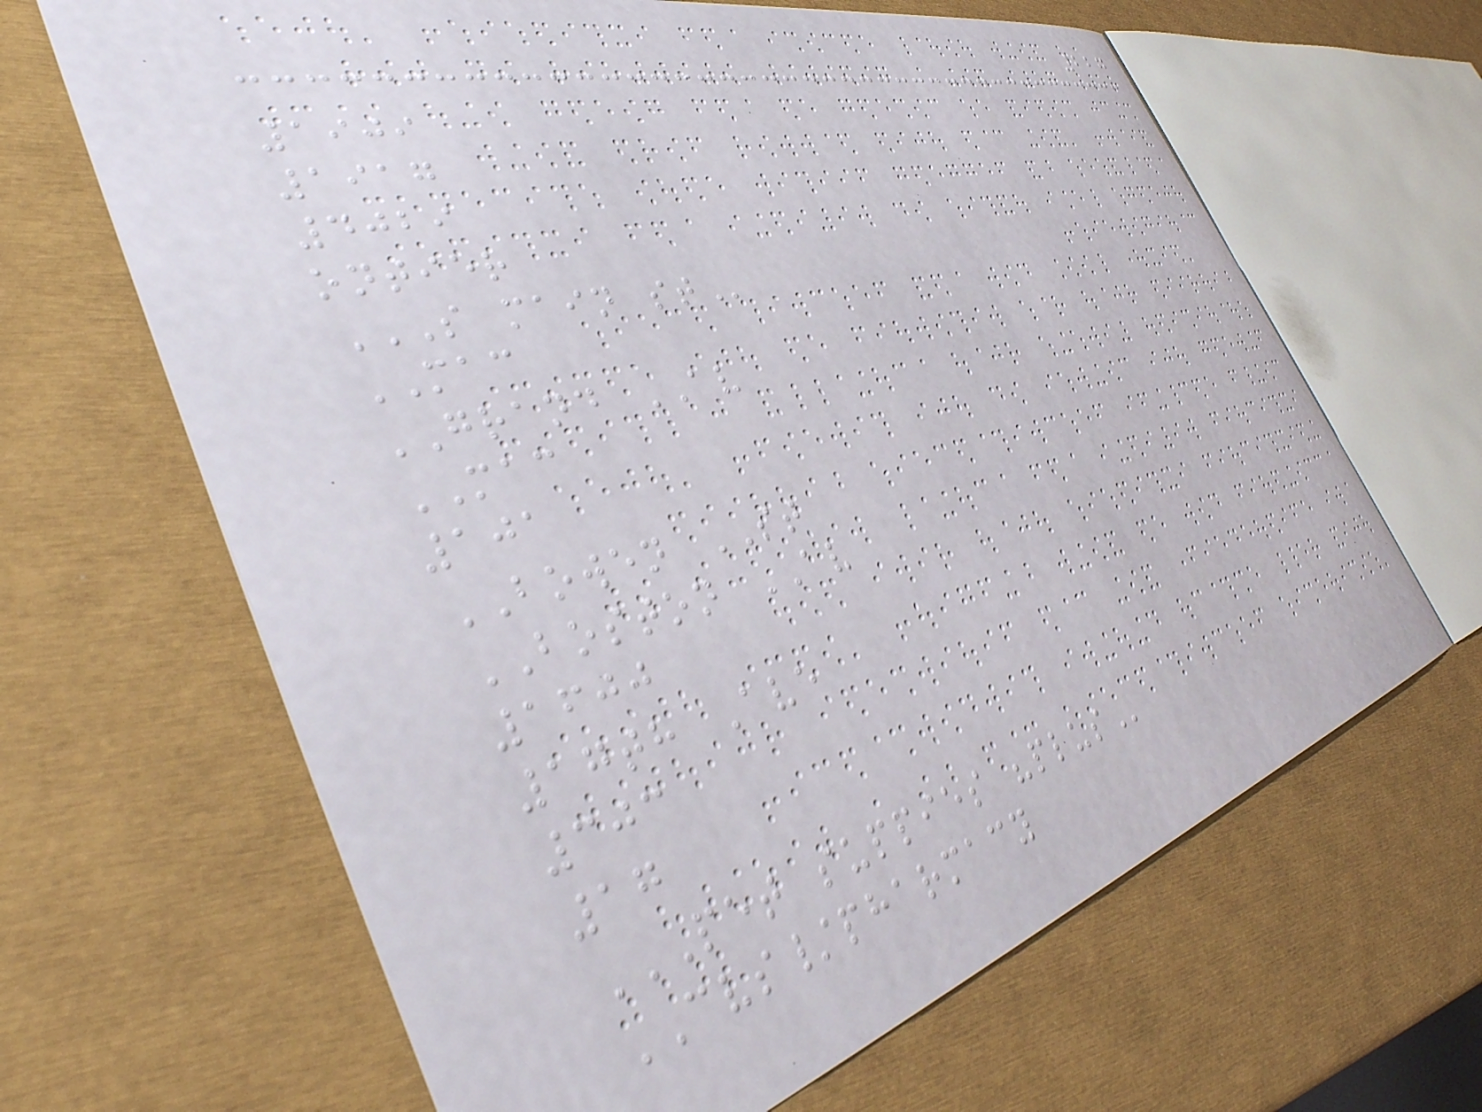227
1909
1917
4029
ontier
S MAIN ST
MAC
GRAND AV
MAC
101
BOWEN ST
BOSTON AV
1600
17th Ave
303
17
PET SUPPIES "PLUS
CVS/pharmacy
